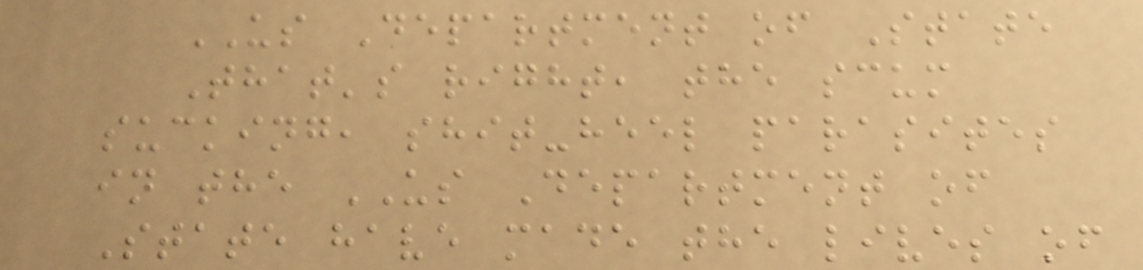US Department of State
That's right, the scum
sucking, shit-heel parasites
in the US Department of
State have made the lives of
